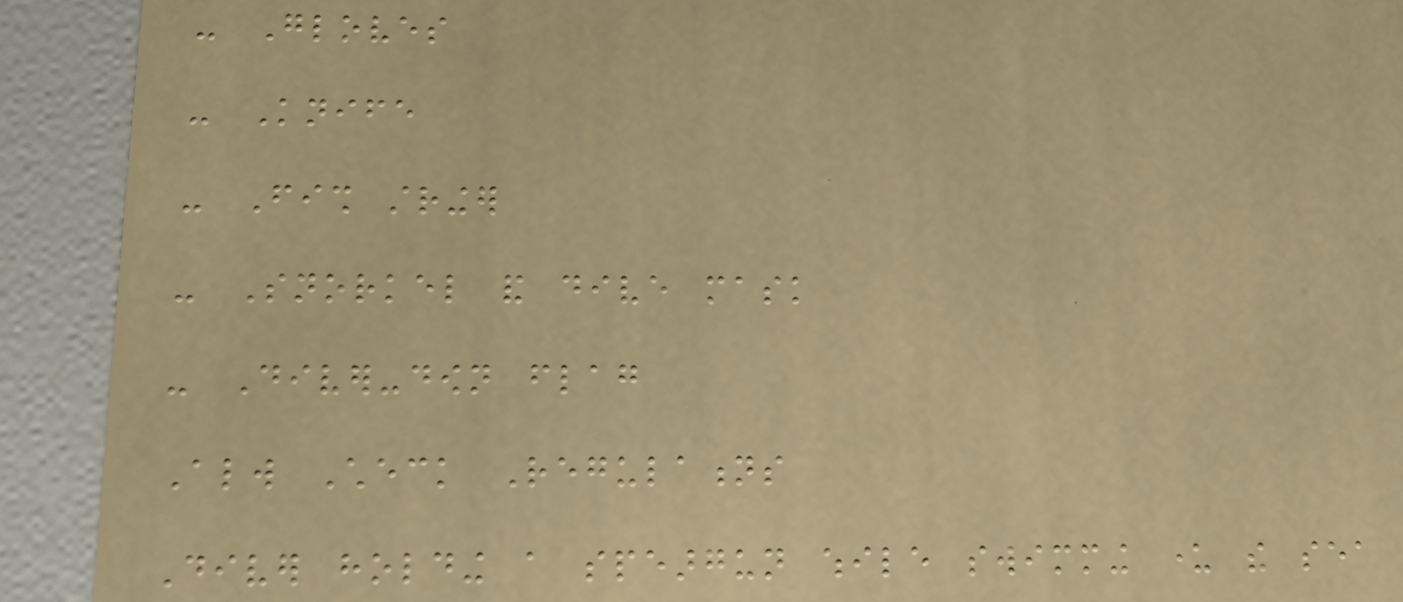- Gloves
- Knife
- Fish stringer
- Snorkel and dive mask
- Diver-down flag
Always Check Regulations
Diver holding a speargun while swimming under the sea
